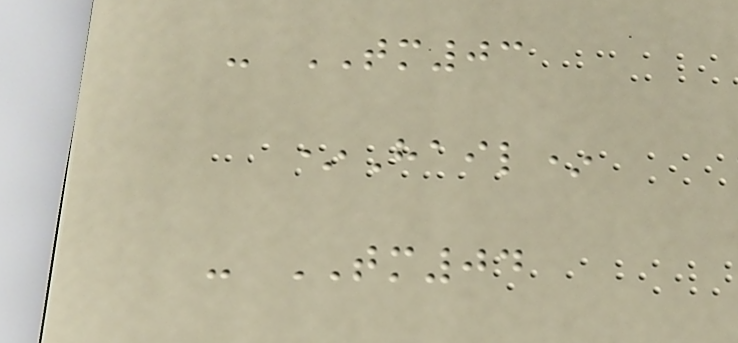- TM03
*Hail*
- TM04
